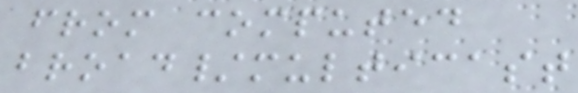from computed
broad/multicast
